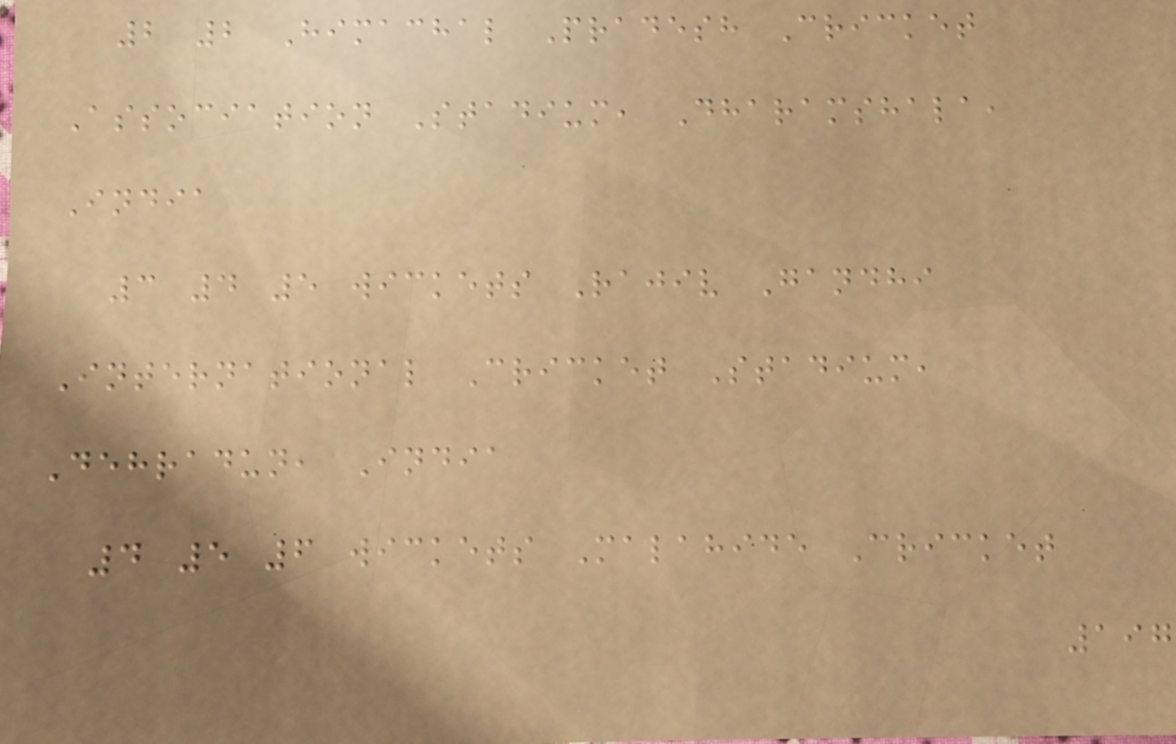2 2 Himachal Pradesh Cricket
Association Stadium, Dharamshala,
India
3 4 5 wickets Rajiv Gandhi
International Cricket Stadium,
Dehradun, India
4 5 6 wickets Malahide Cricket
197
